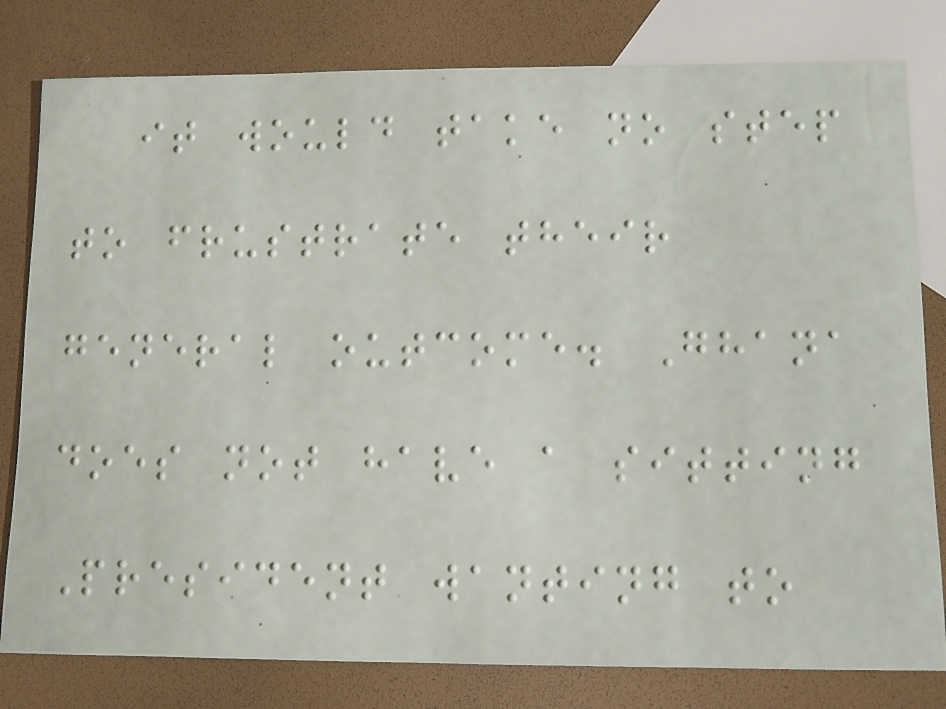it would take no step
to frustrate their
general outcome. Ghana
does not have a sitting
President wanting to
